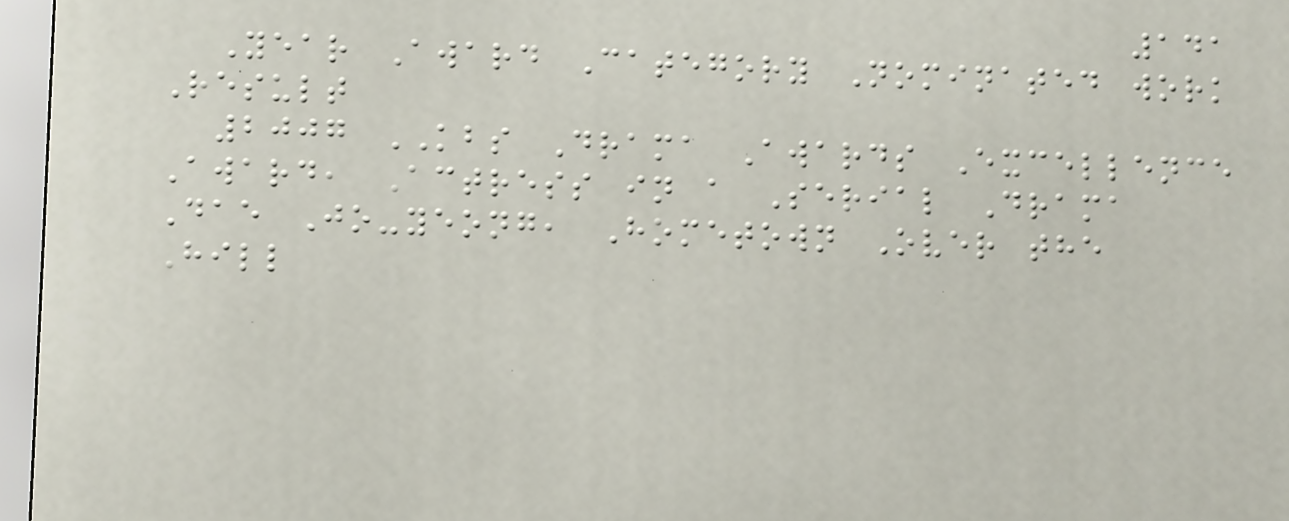141
Year Award Category Nominated work
Result
2007 KBS Drama Awards Excellence
Award, Actress in a Serial Drama
Dae Jo-yeong, Hometown Over the
Hill
